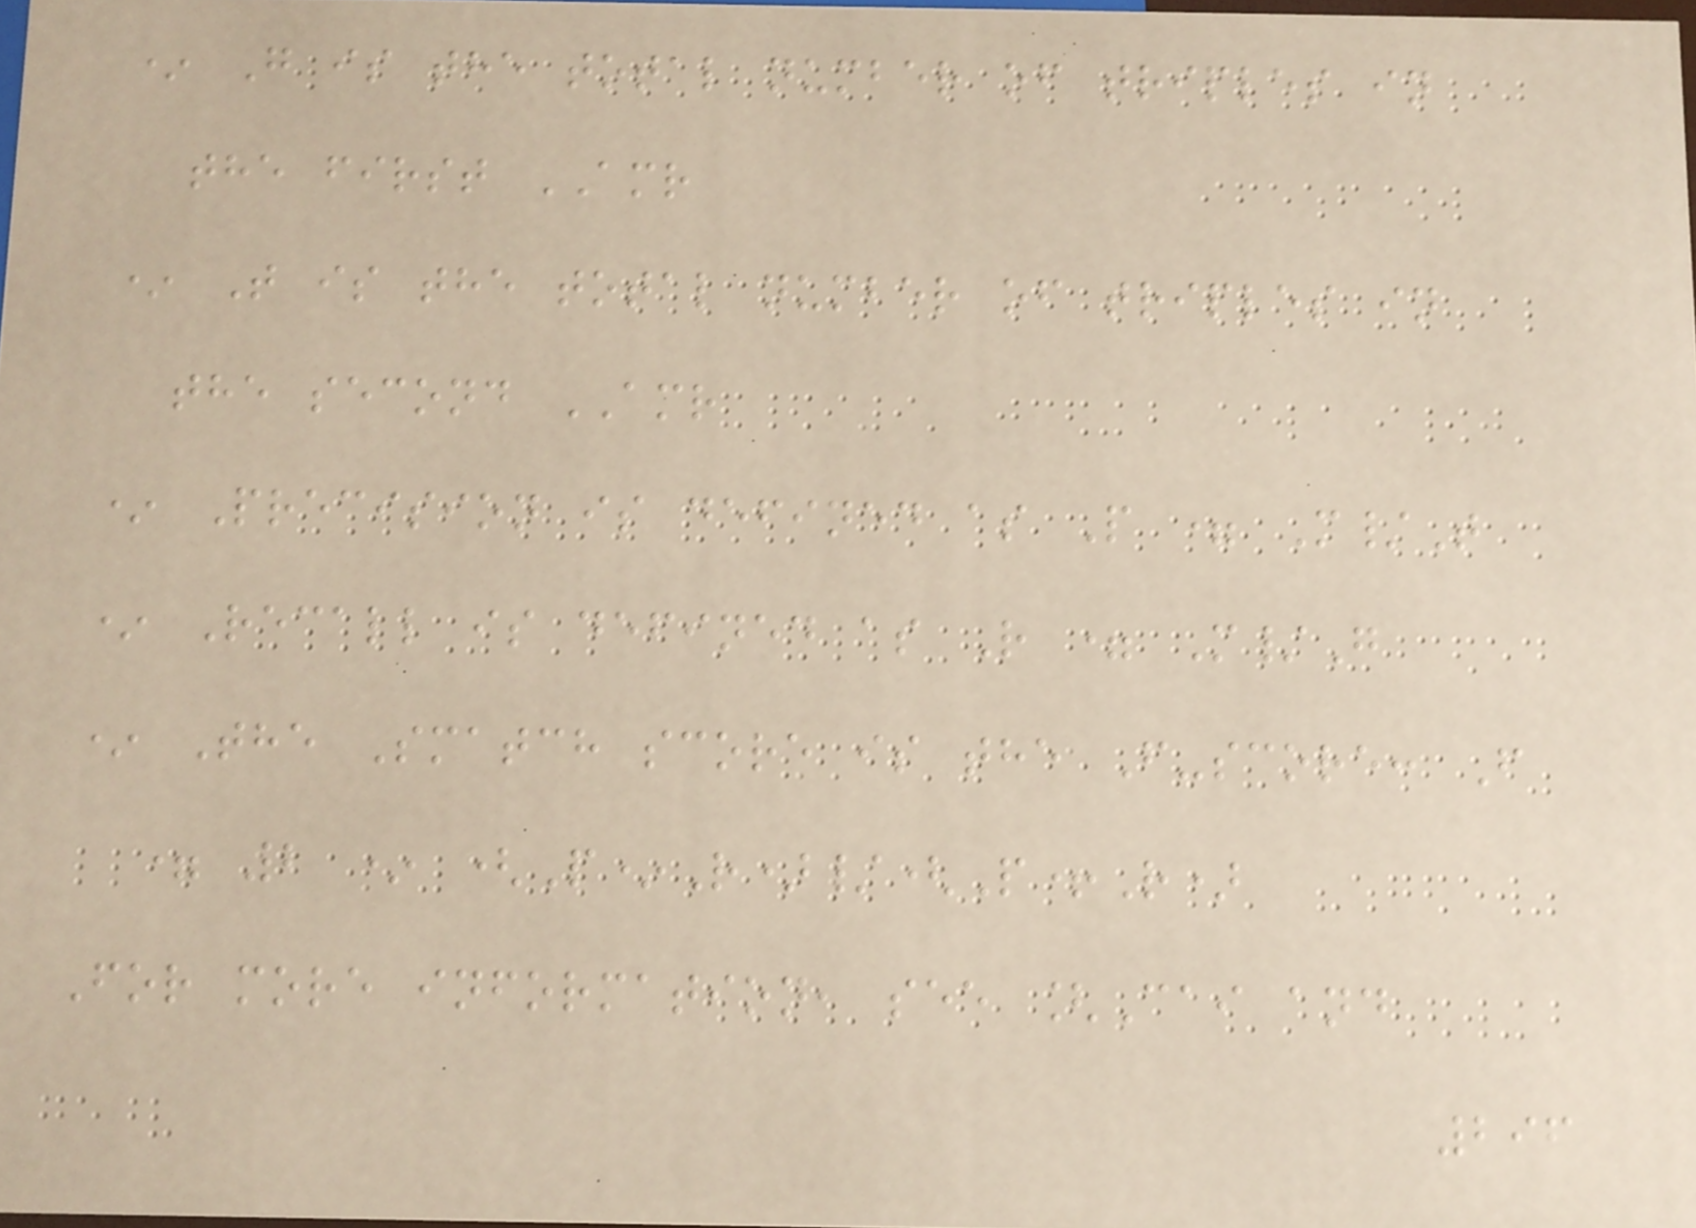* G is the total number of triples in
the first AMR
* T is the total number of triples in
the second AMR
* Precision is defined as P = M/T
* Recall is defined as R = M/G
* The Smatch score is the F-score: F
= 2 * (P*R)/(P+R)
For more information, see [Cai and
296
